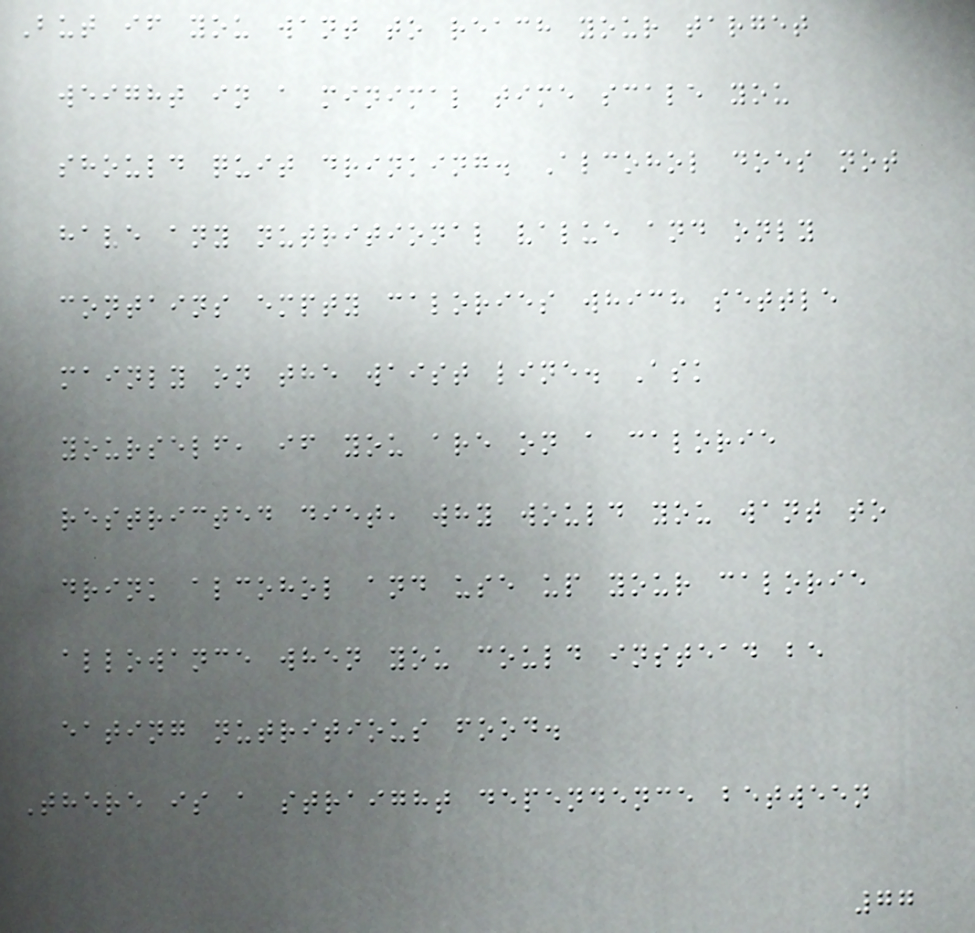But if you want to reach your target
weight in a minimal time scale you
should quit drinking. Alcohol does not
have any nutritional value and only
contains empty calories which settle
mainly on the waist line. Ask
yourself, if you are on a calorie
restricted diet, why would you want to
drink alcohol and use up your calorie
allowance when you could instead be
eating nutritious food.
There is a straight dependence between
77
